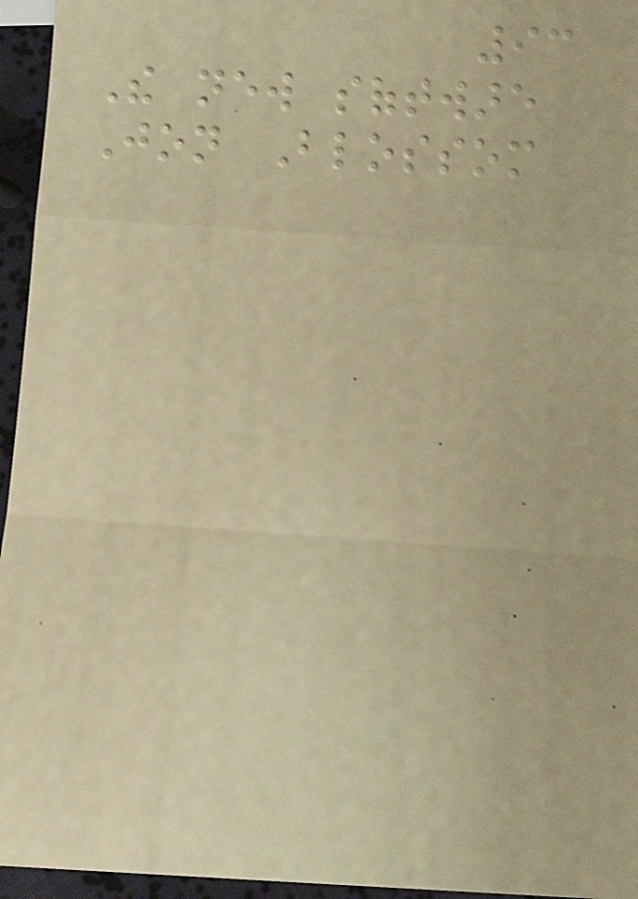93
The new software
Jon Blossom
